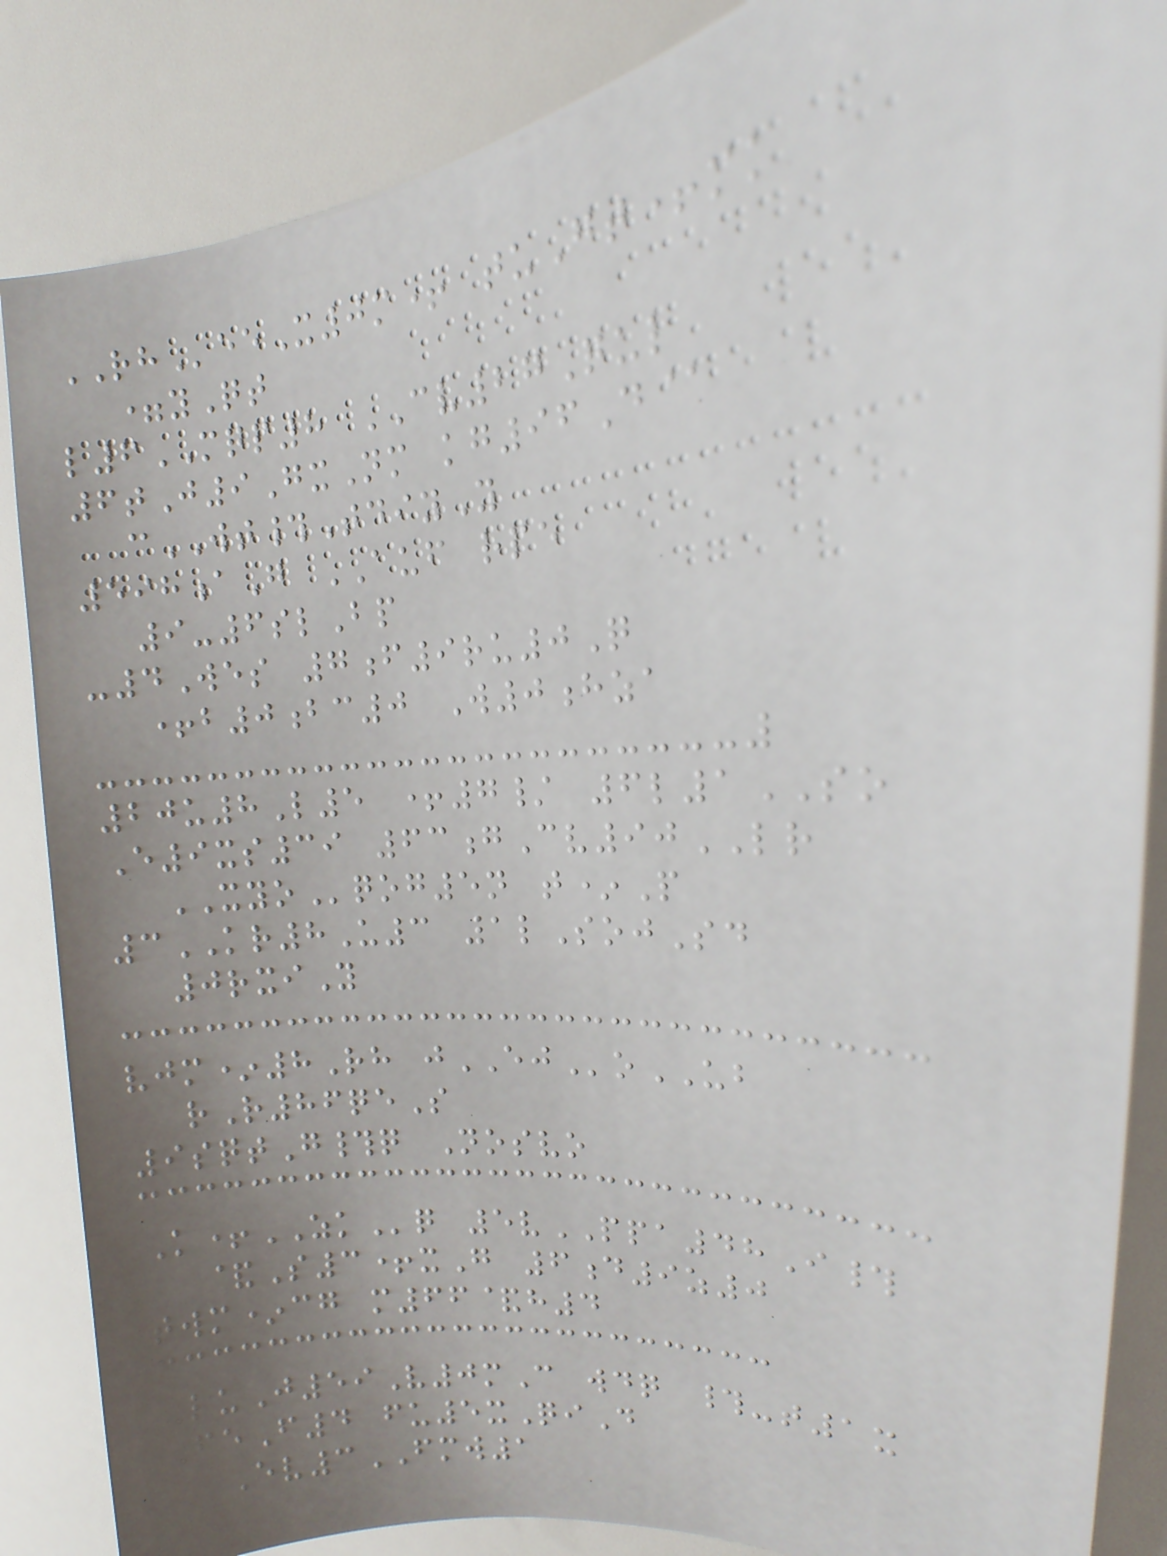RHeeX0m+ tuGt+mk
=yQt
l6MQP8 CV27Qul
6tJ9GxNm kg96D@
cWT#TdiyY
598aG AUF rpe
9-6slBp
-4Wes 7f9ru0Q
+b0bc0 W0hza
20u8L5 +7/ 6l1SO
E9xs39 63gCv90LR
XYOqog5n t*P
3KR8U3 1lSojSd
0rxiY
vjm*8Rh jEJoUB
rR86qeS
9sqtG#q Nosvo
K+ZKq 5vPPA48I#
&S3+xG 6d9z0
twm*cg m66&h4
LuJ59V0mC wdq #-t1x
FeF4 fu5xQiD
Ev3FMW1
